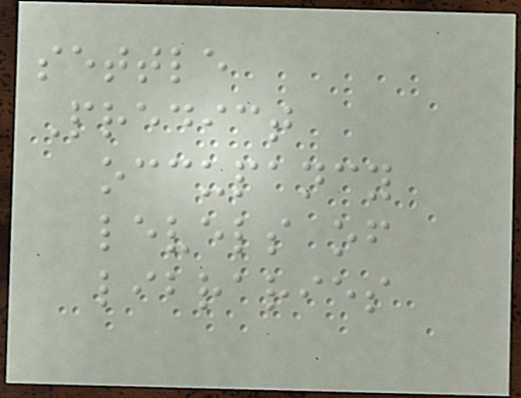settle
Predict
occupancy
levels of
libraries
